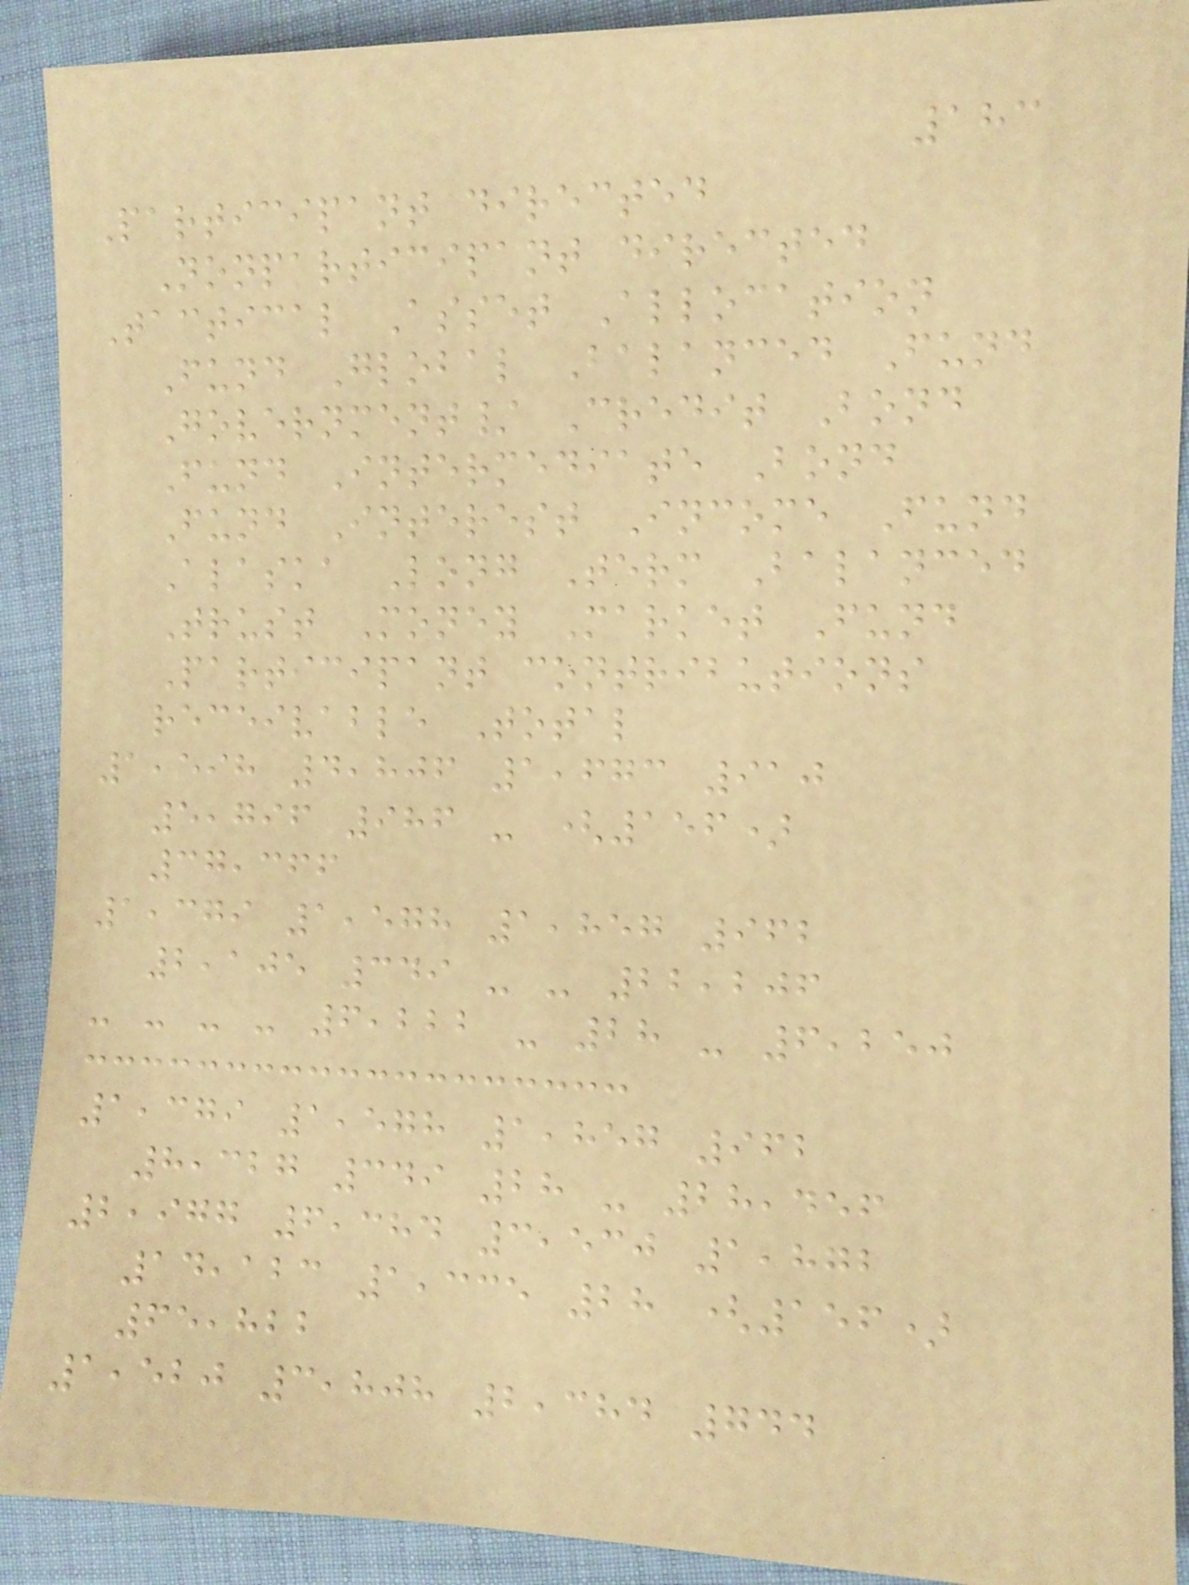183
Participant directed
Nonparticipant directed
Tactical Asset Allocation
Fund Global Balanced Fund
Government/ Credit Bond
Fund Intermediate Bond
Fund Interest Income Fund
Alaska Long Term Balanced
Trust Money Market Fund
Participant contributions
receivable Total
1,598 4,806 1,673 910
5,796 986 - (156)
37,366
1,379 1,578 1,857 962
2,105 349 - - 22,206
- - - - 6,222 - 28 - 6,250
1,379 1,578 1,857 962
8,327 349 28 - 28,456
2,977 6,384 3,530 1,872
14,123 1,335 28 (156)
65,822
1,520 3,808 2,384 744
